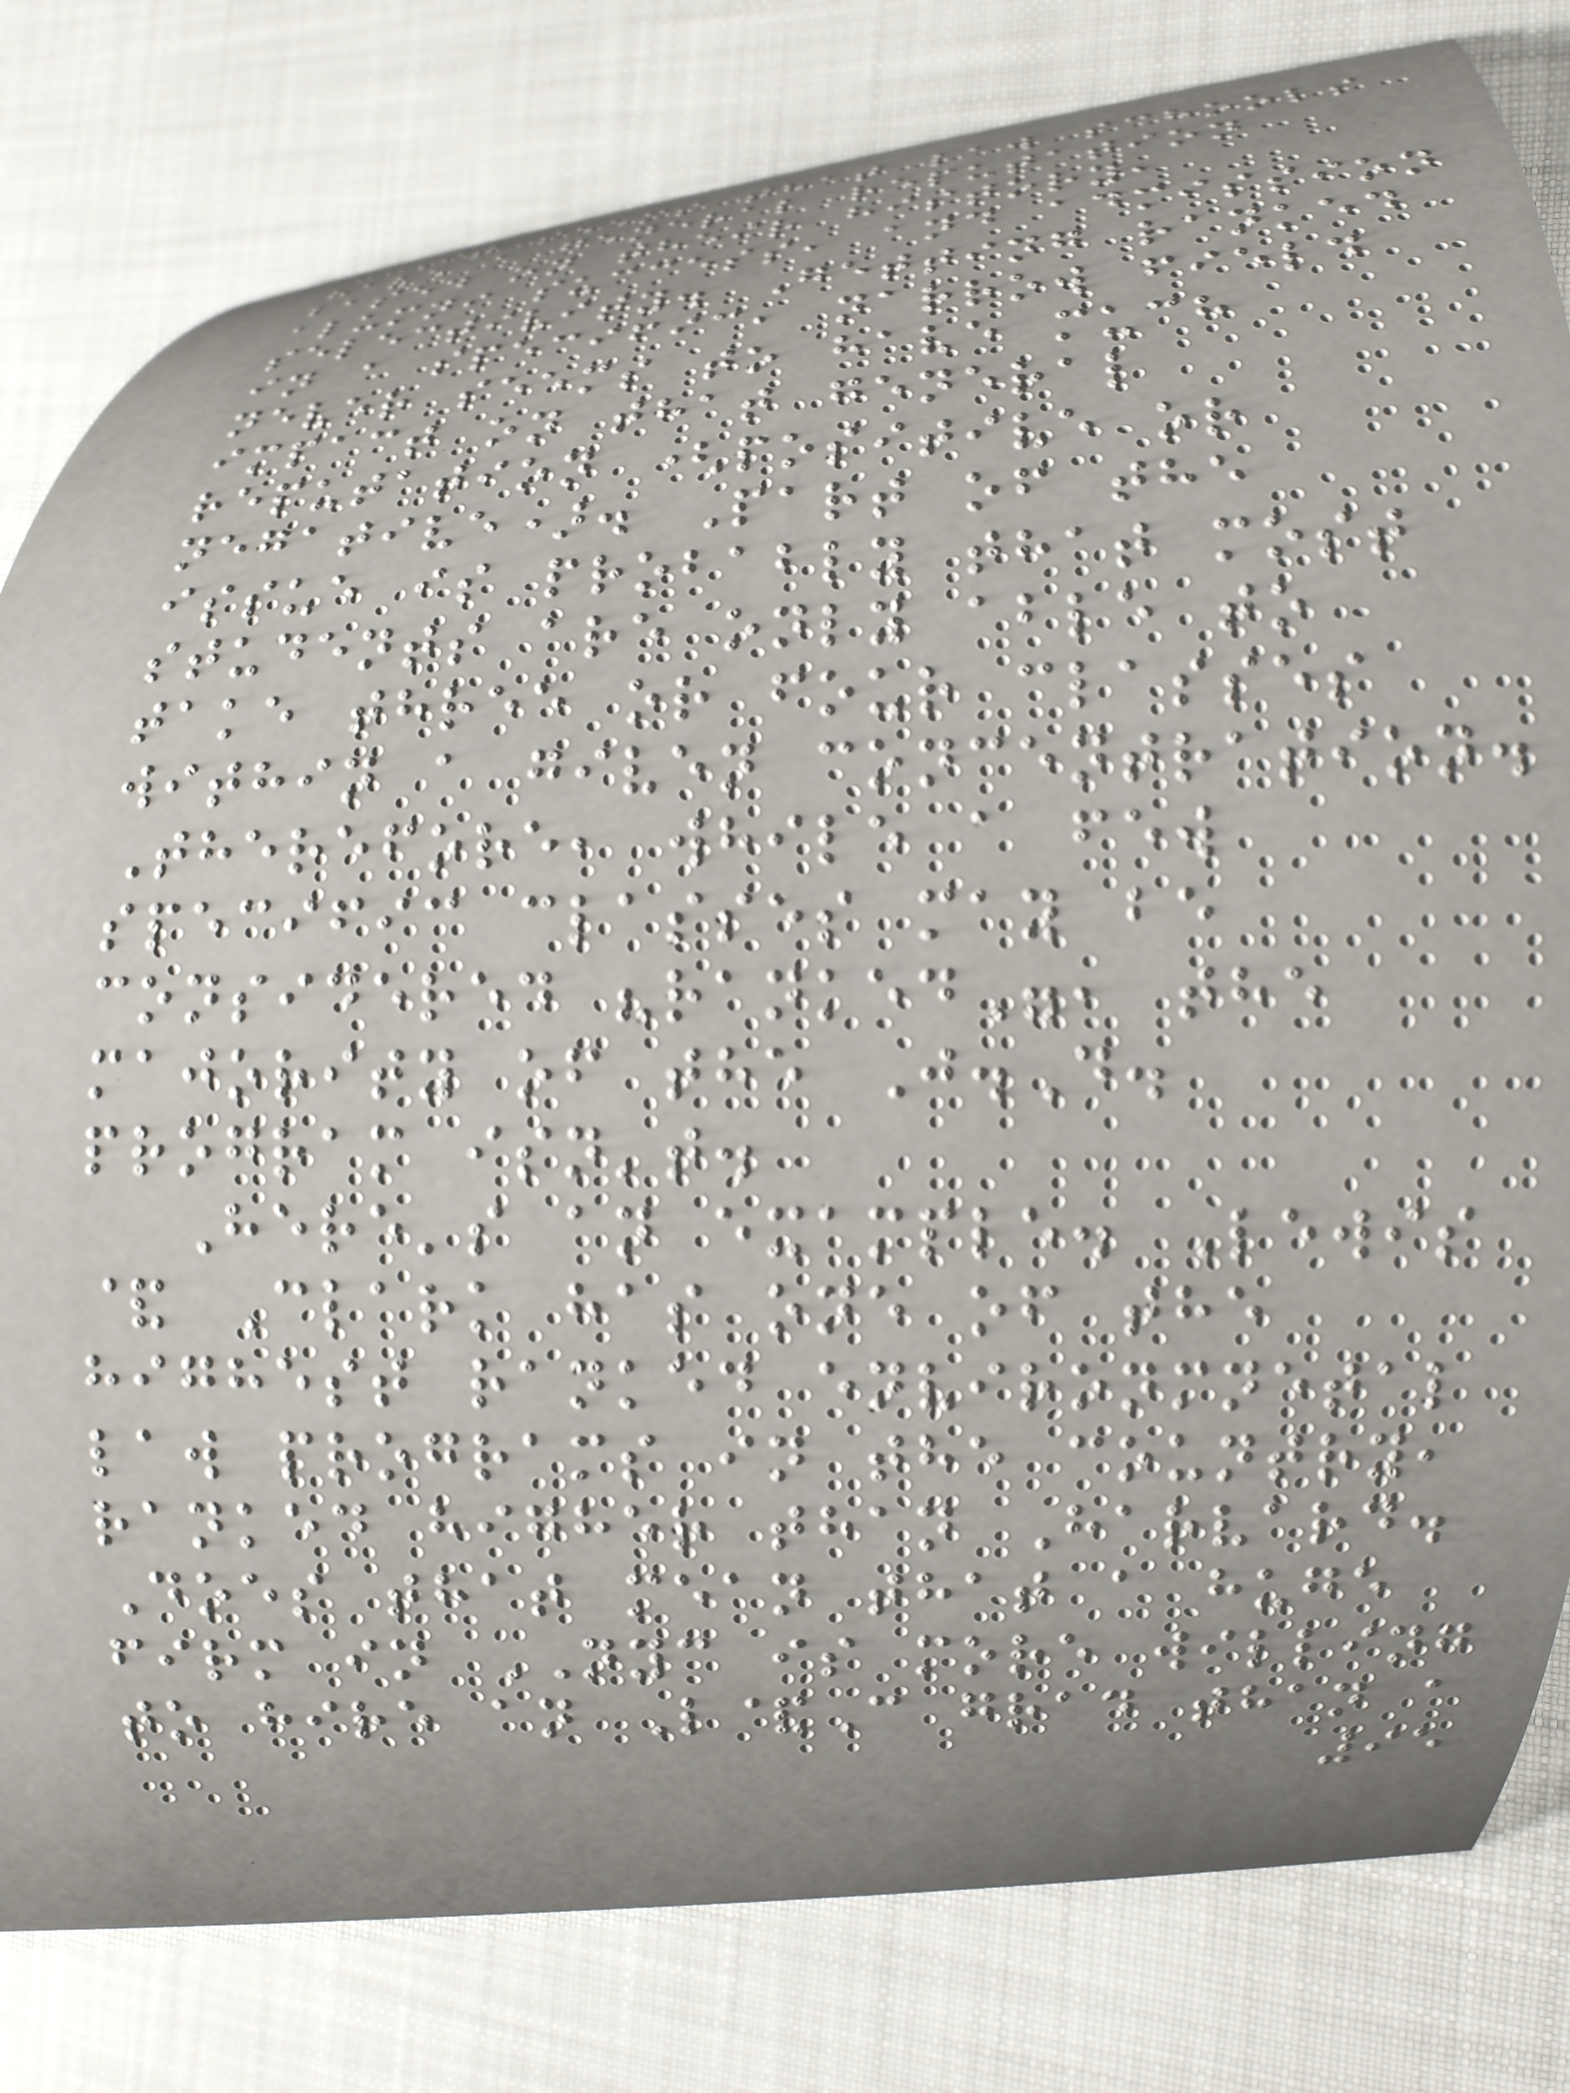It seems that law schools
have a general reputation
based on their history,
alumni success, and admission
selectivity. Getting ranked
in a specific, narrow field
never seems to have much
impact on that general
reputation (positive or
negative). Part of the
issue is probably that most
students are only able to
take three or four classes
within a given concentration.
Therefore, while a few
specific classes may be
considered "ranked", the
majority of the J.D.
program isn't.
Here's an example. Lewis
& Clark has one of the
highest ranked environmnetal
law programs in the country,
ranked higher than Harvard.
Does that mean that a huge
firm in NYC is more willing
to hire an L&C grad than a
95
